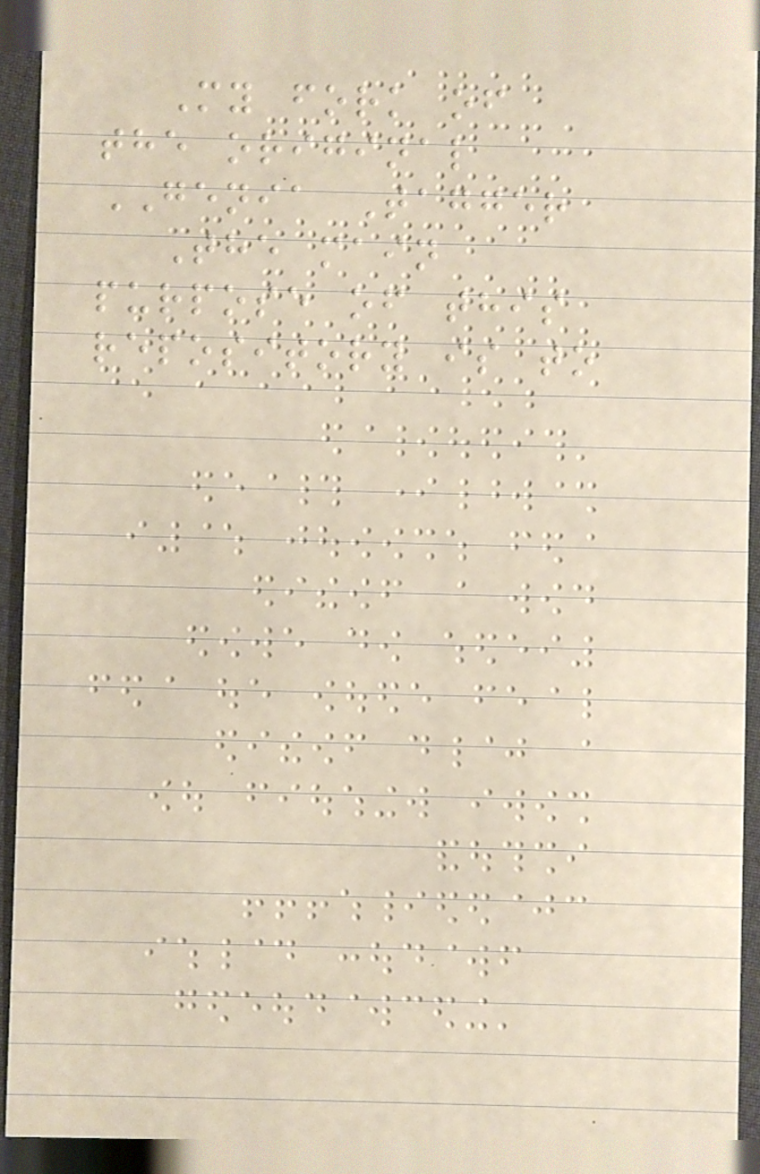My fork of
the original
GENIA Tagger
The main
purpose of this
repository is to
